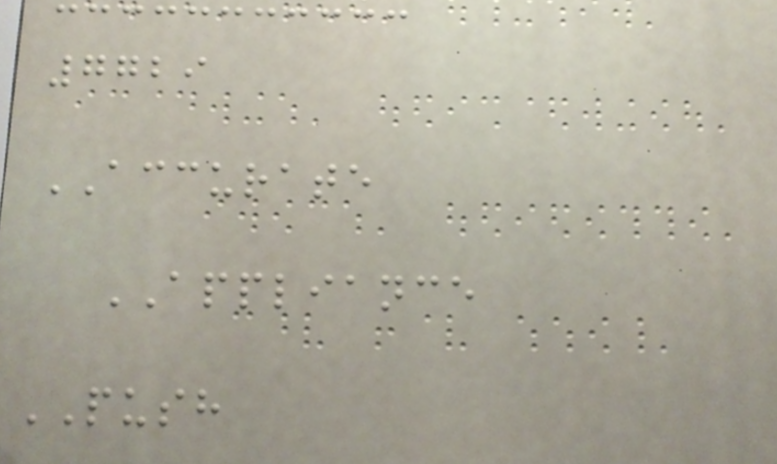7729
ACCURATE
APPLIANCE
PUSH
